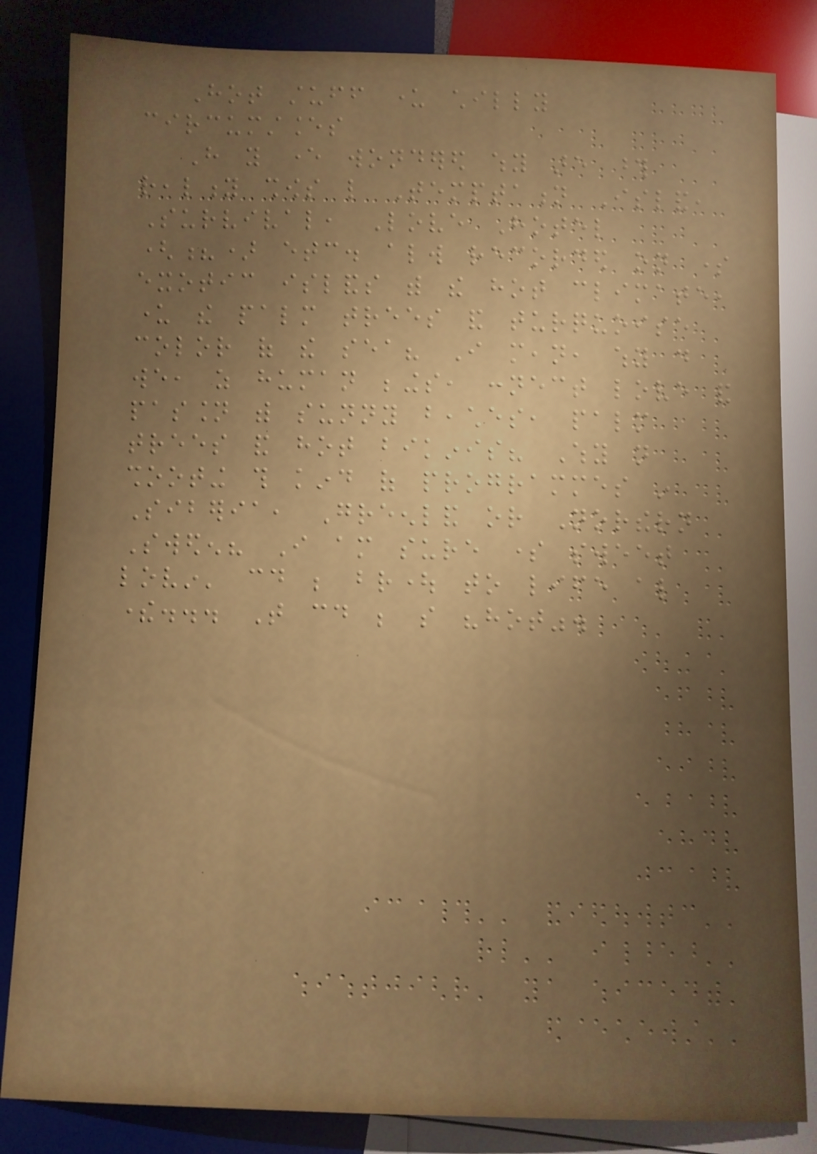Hot stuff under chilly
circumstances
Have you ever wondered why are those
reality shows like Temptation Island,
Survival, Love Hotel
(?) etc. always recorded on some
exotic islands with the hot climate,
under the palm trees and turquoise
color of the sea? I mean, why do
we, as human beings, connect love and
passion with sunny beaches, palm
trees and hot bikinis? Why not
shooting this kind of programmes in
Siberia, Greenland or Northern
Sweden? I am sure some sweet
lovin' could be brought to life also
there... That could be so "hot".
